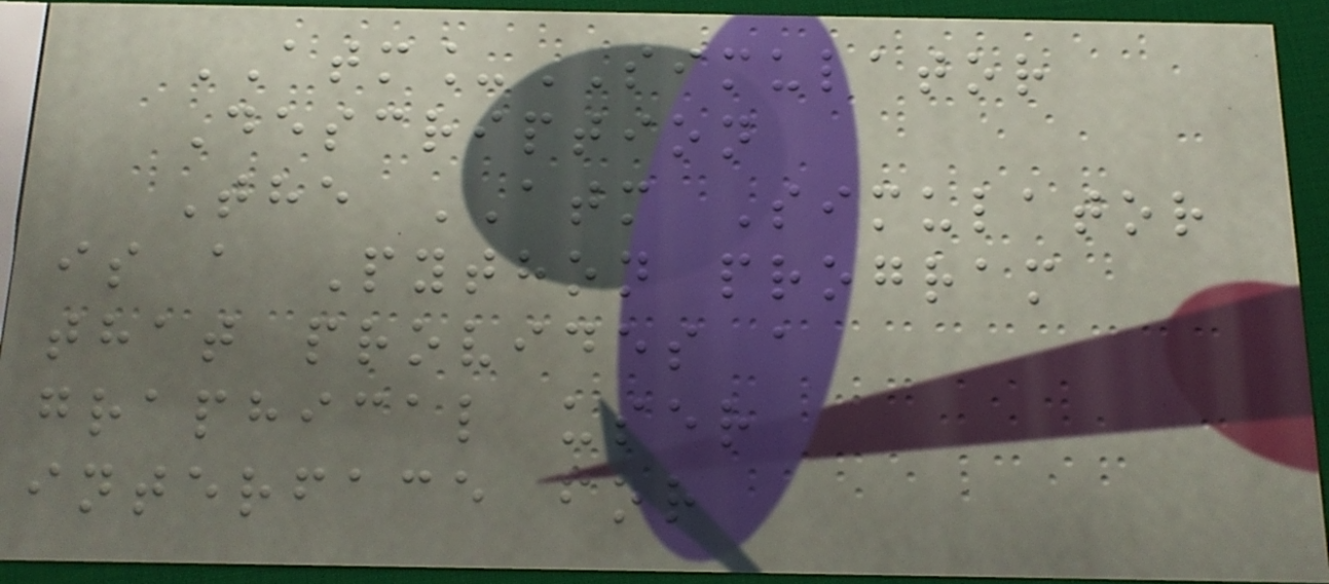ATM_SIMULATOR
Description
The ATM Simulator
is a Python program
that provides a
graphical user
interface for
